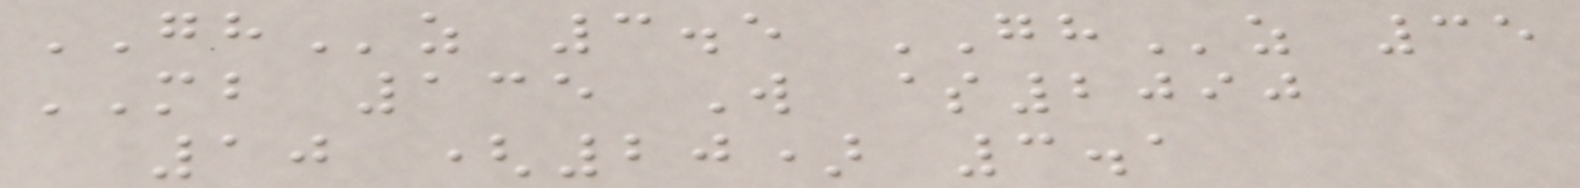GHz 3.5 GHz 35
MB 135 W $2090
10 (20) 3.1
